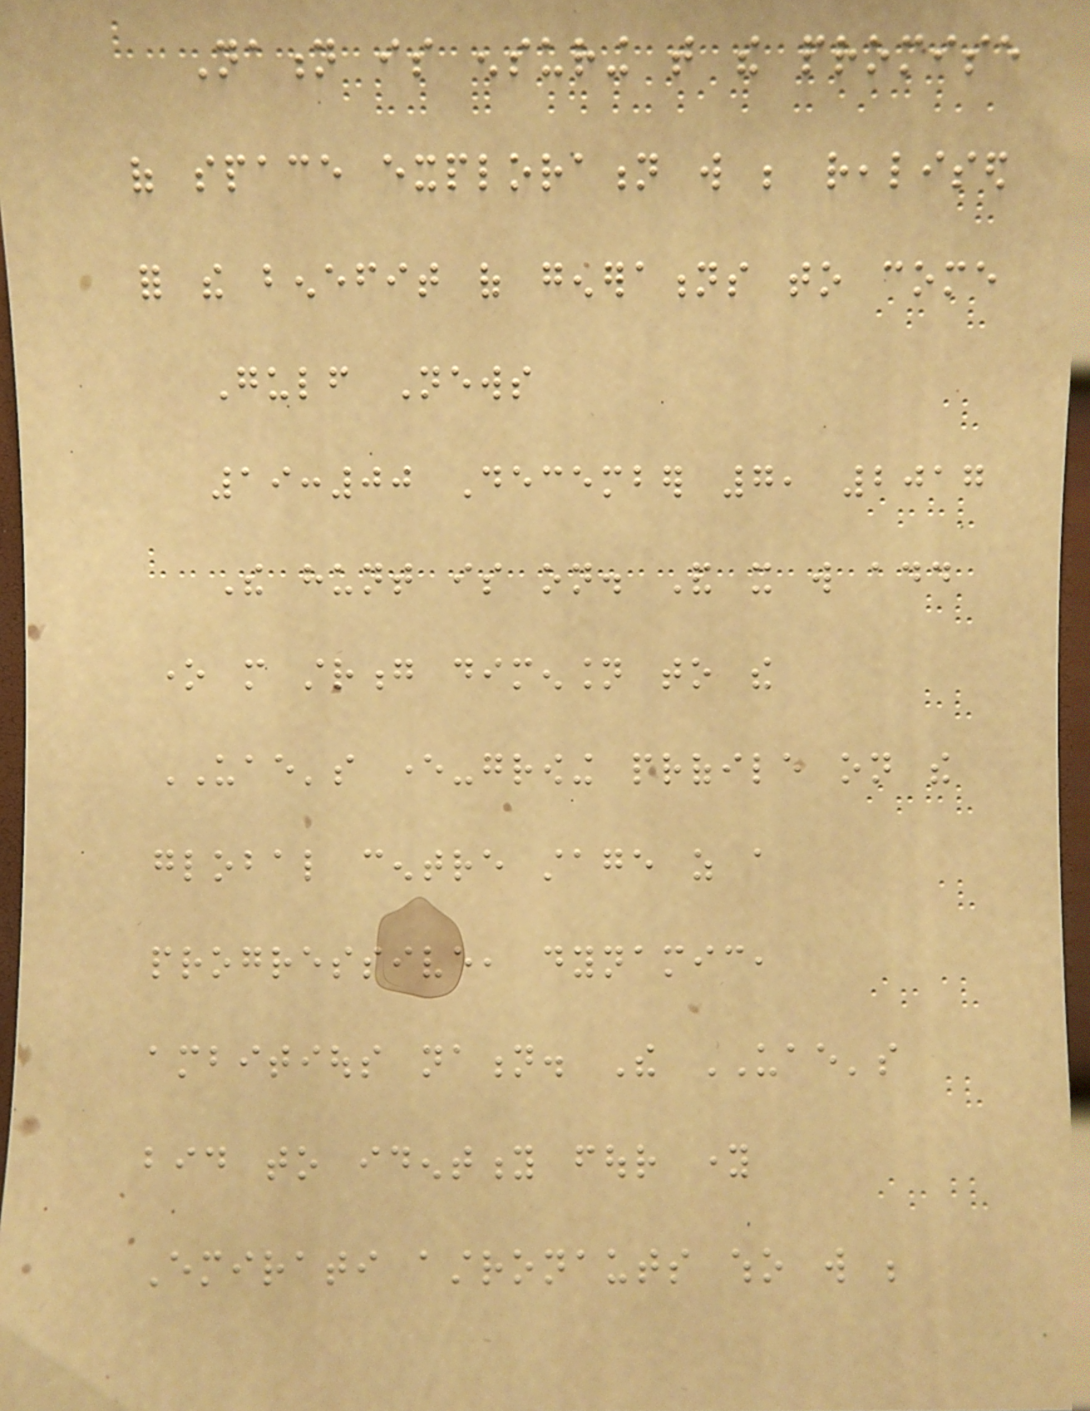Nation is ensuring that the promise
of space exploration will be realised
for the benefit of generations to come
Gulf News
19:00 December 7, 2017
The hunt is on. And it will add
one more strong dimension to the
UAE's ever-growing profile on the
global centre stage as a
progressive, dynamic,
ambitious nation. The UAE's
bid to identity four young
Emirati astronauts who will be
